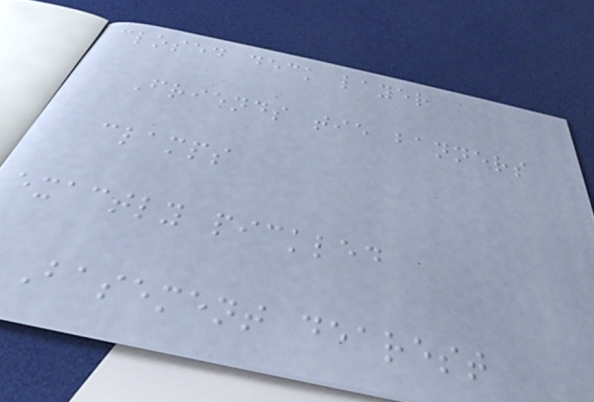closed deck layer
Friends tie banners
clamps
exactly pickled
Basement dearest
